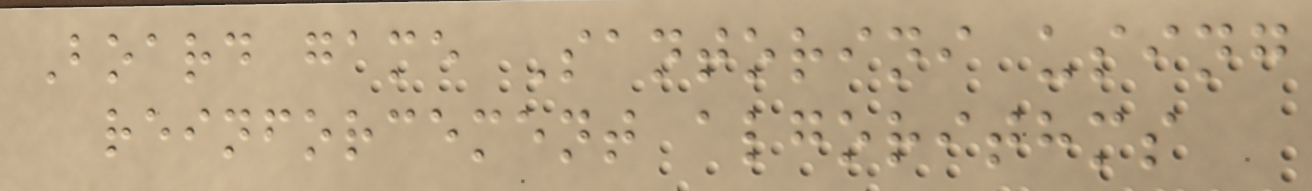Board game Santorini using
reinforcement algorithms
